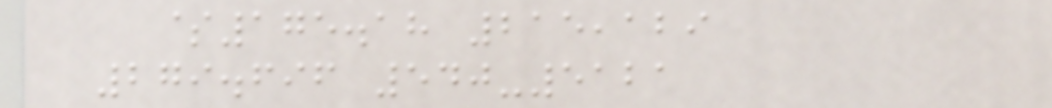$175.18 215,129
279.696 540-5121
